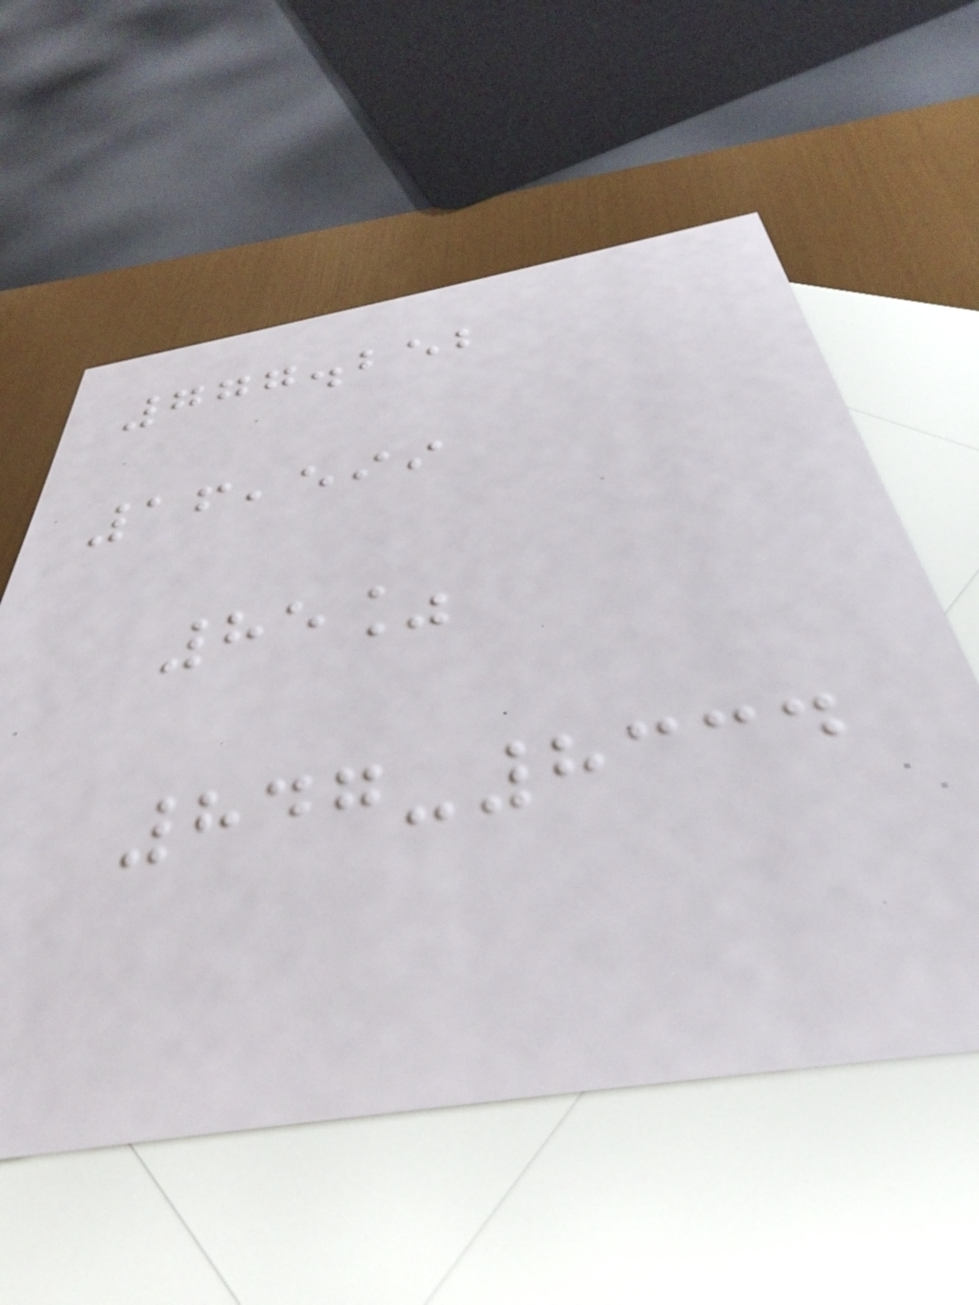777.252
16,599
85%
847-8334
